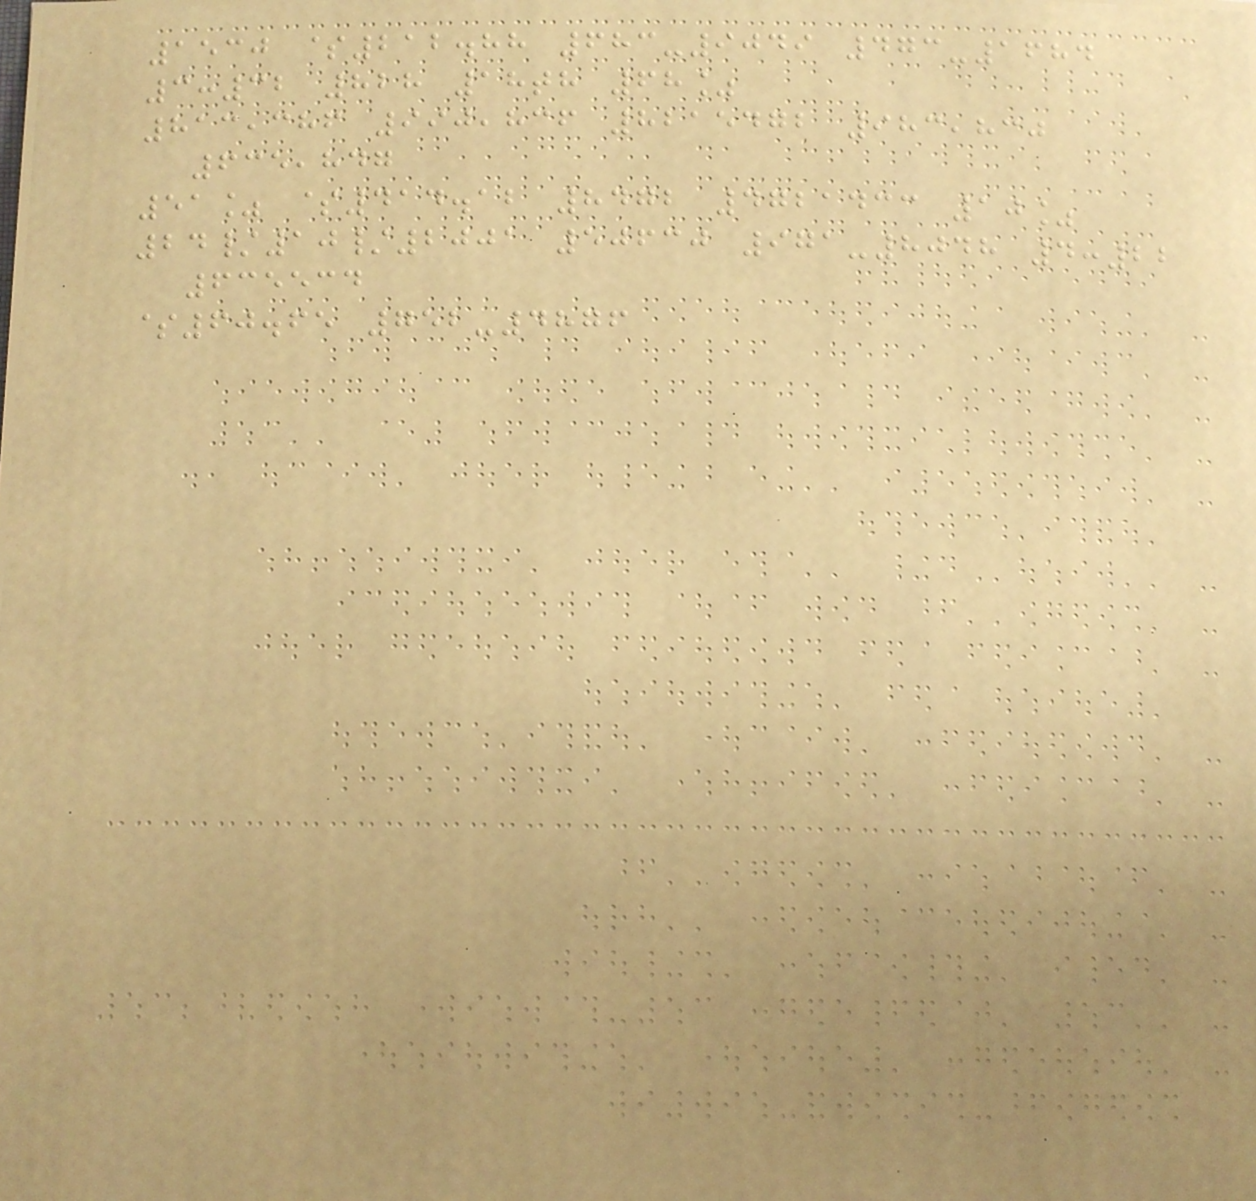1530 $212.88 683-9049 473-1684
3:32 828 18th 68%
813,386 990,836 8215472 983,830
635,847
51% $414.12 8472 4721433 10%
24/10/2001 50630 971-8048 4:22
635534
$60.65 752-4876
